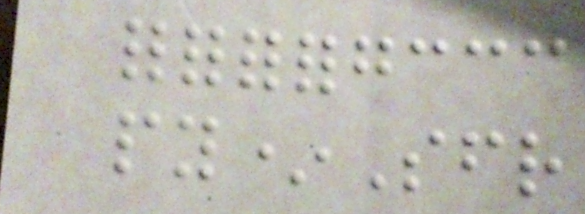py*Sfr
